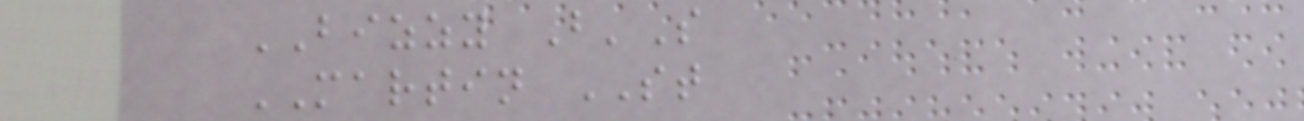BIZZY B'S
MARTIN ST
